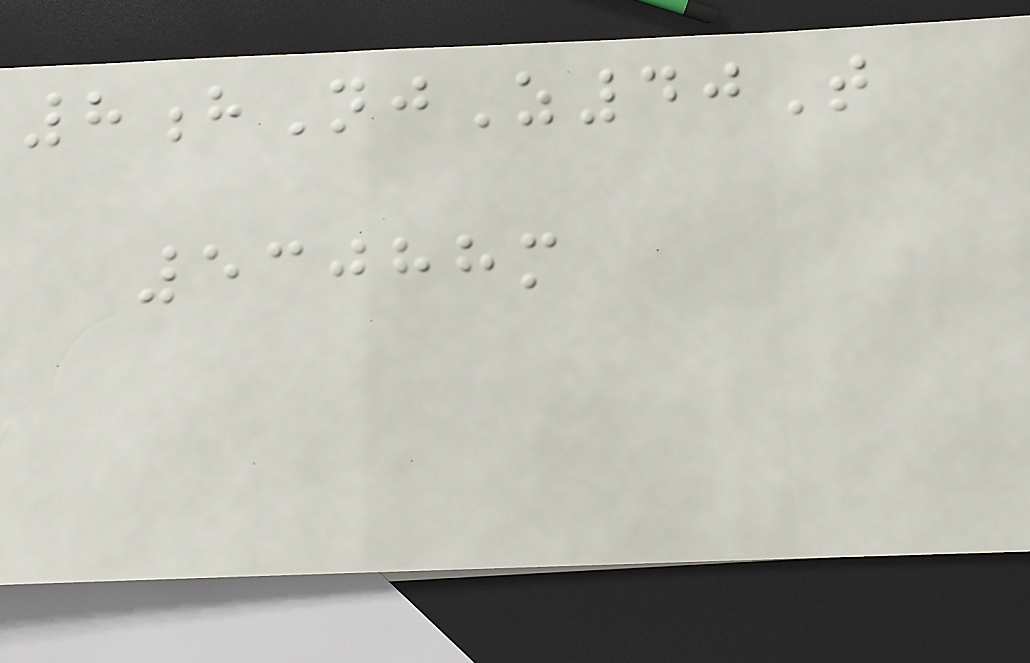8hNjZ40T
53088m
